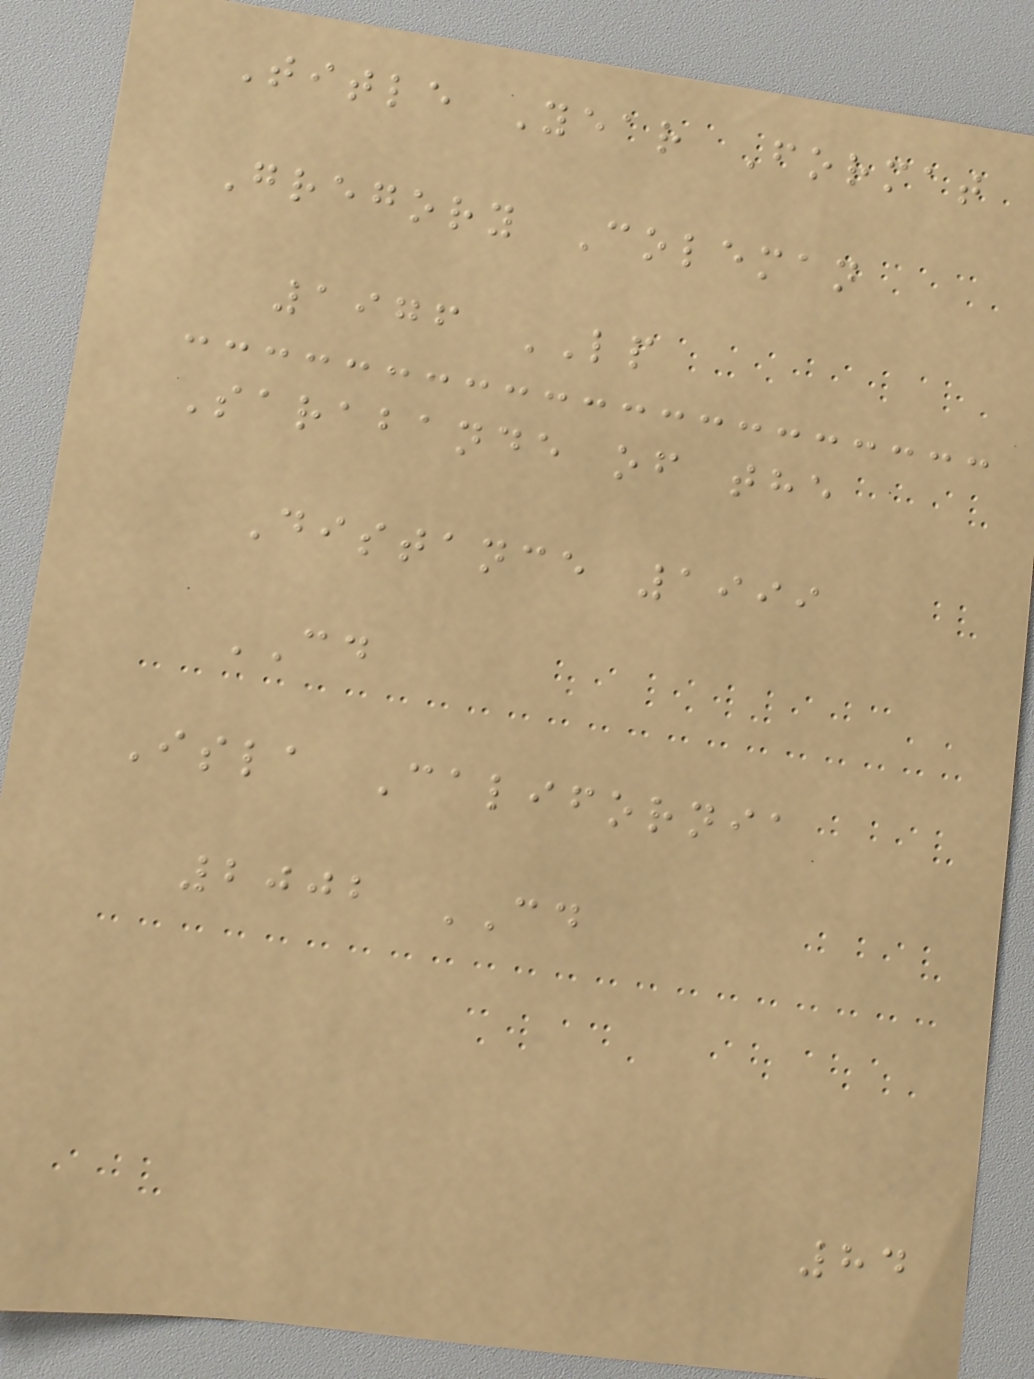Title Year Format
Gregory Coleman
1976 LP
Sarabande of the
Distance 1999
CD
Isla California
2002 CD
84
